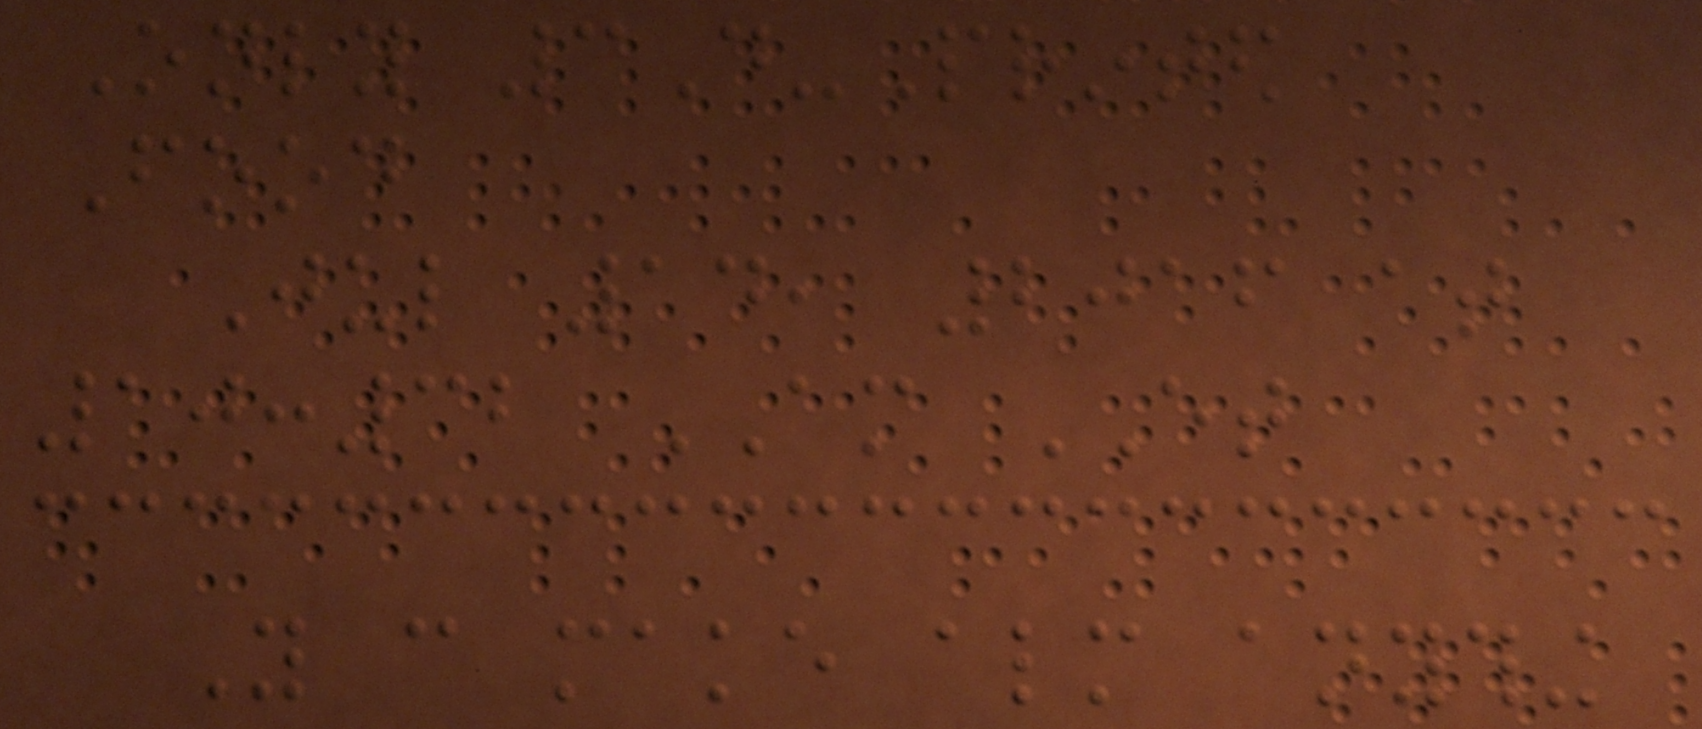Only 3D-Printed
Food
Jul 14, 2016 at
10:32 AM ET
You can make almost anything
